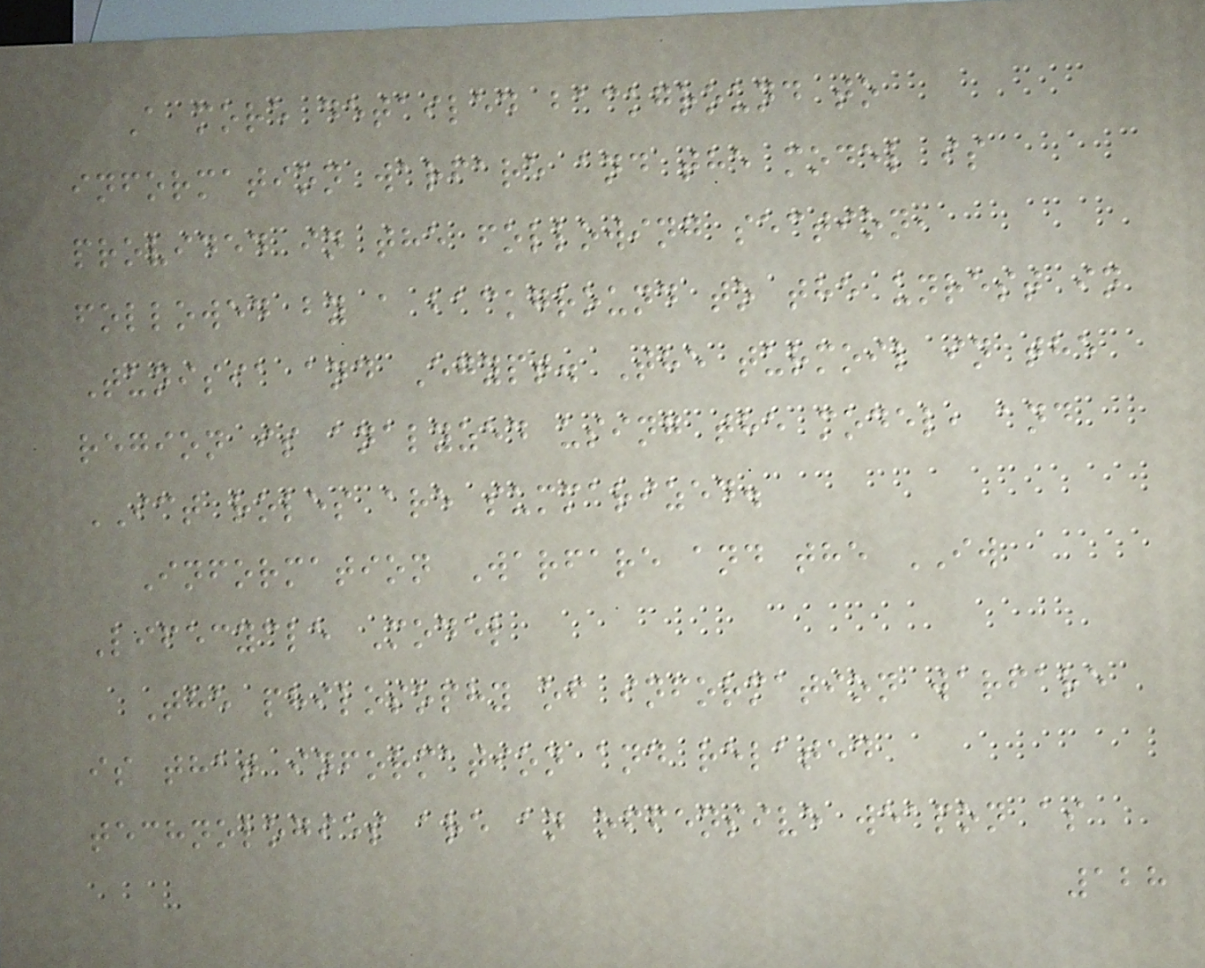A more detailed background to
information warfare and the model is
provided in the following section,
followed by a background to the unrest in
Tunisia and Egypt. The turmoil in the
region is analyzed using the model, and
ICT roles are summarized.
Information Warfare and the IW
Lifecycle Model
The philosophy of information warfare
is that information and related
technologies are an offensive weapon as
128
